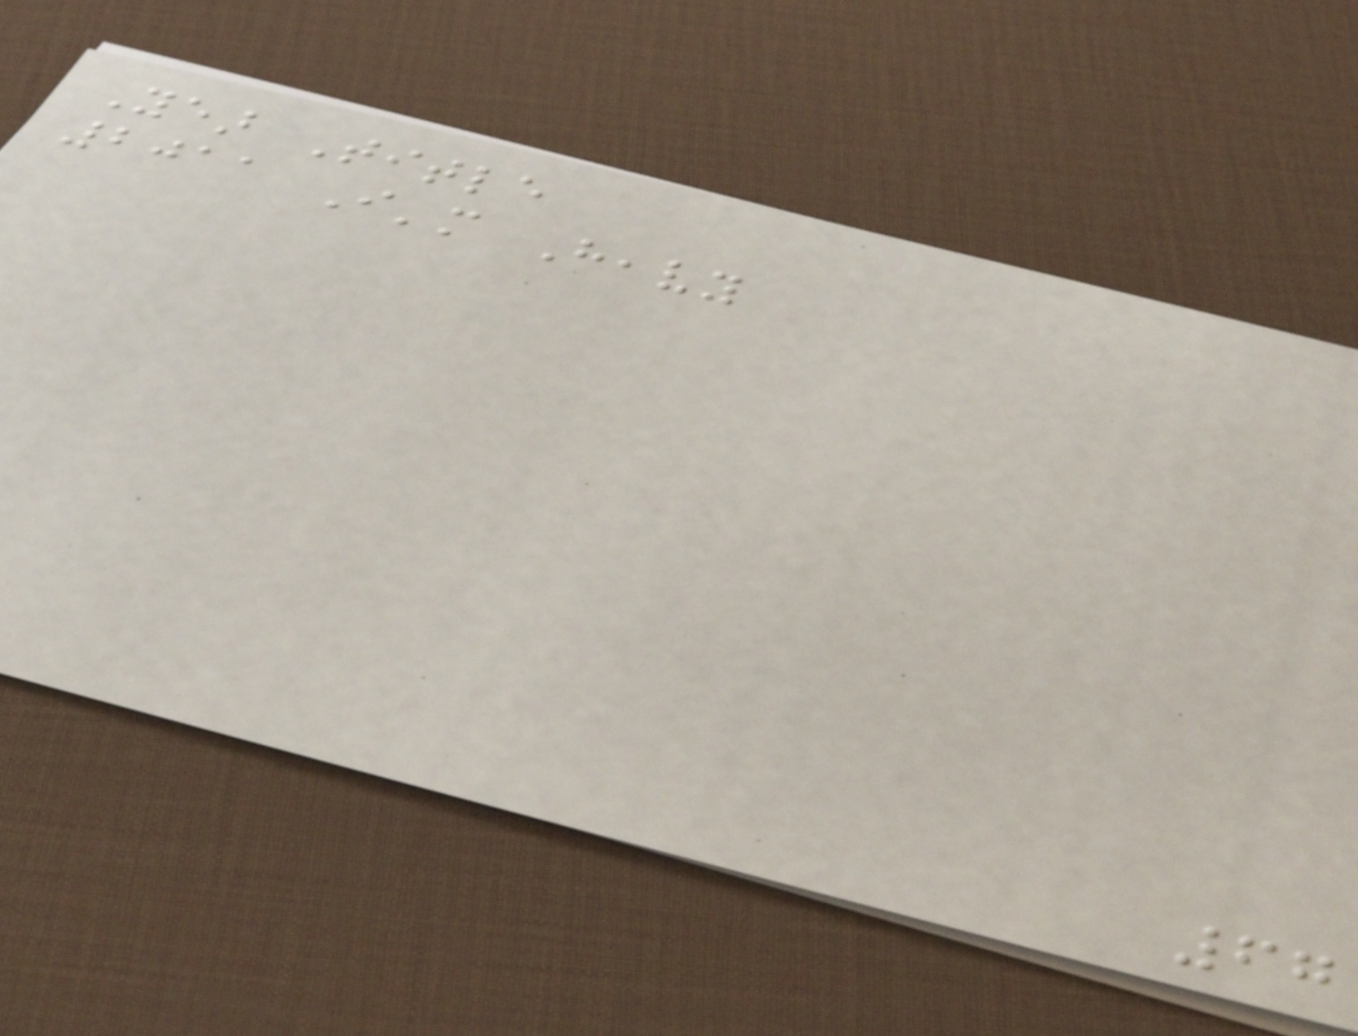Year Title
2011 I'm Heavy
67
